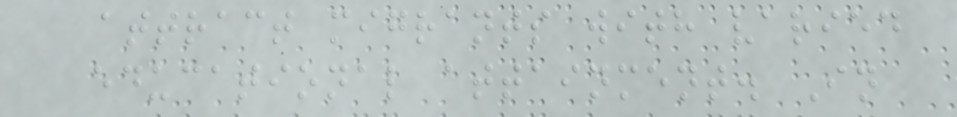attract migrants with varied
educational attainment. In
